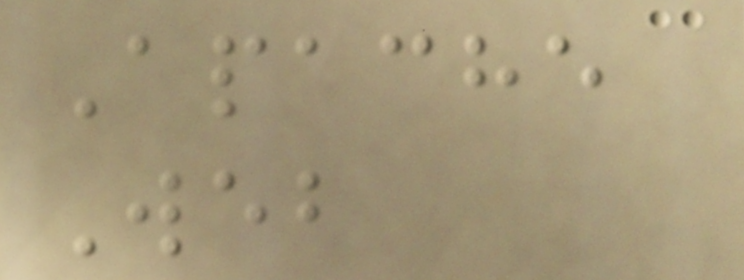Apache
Web
